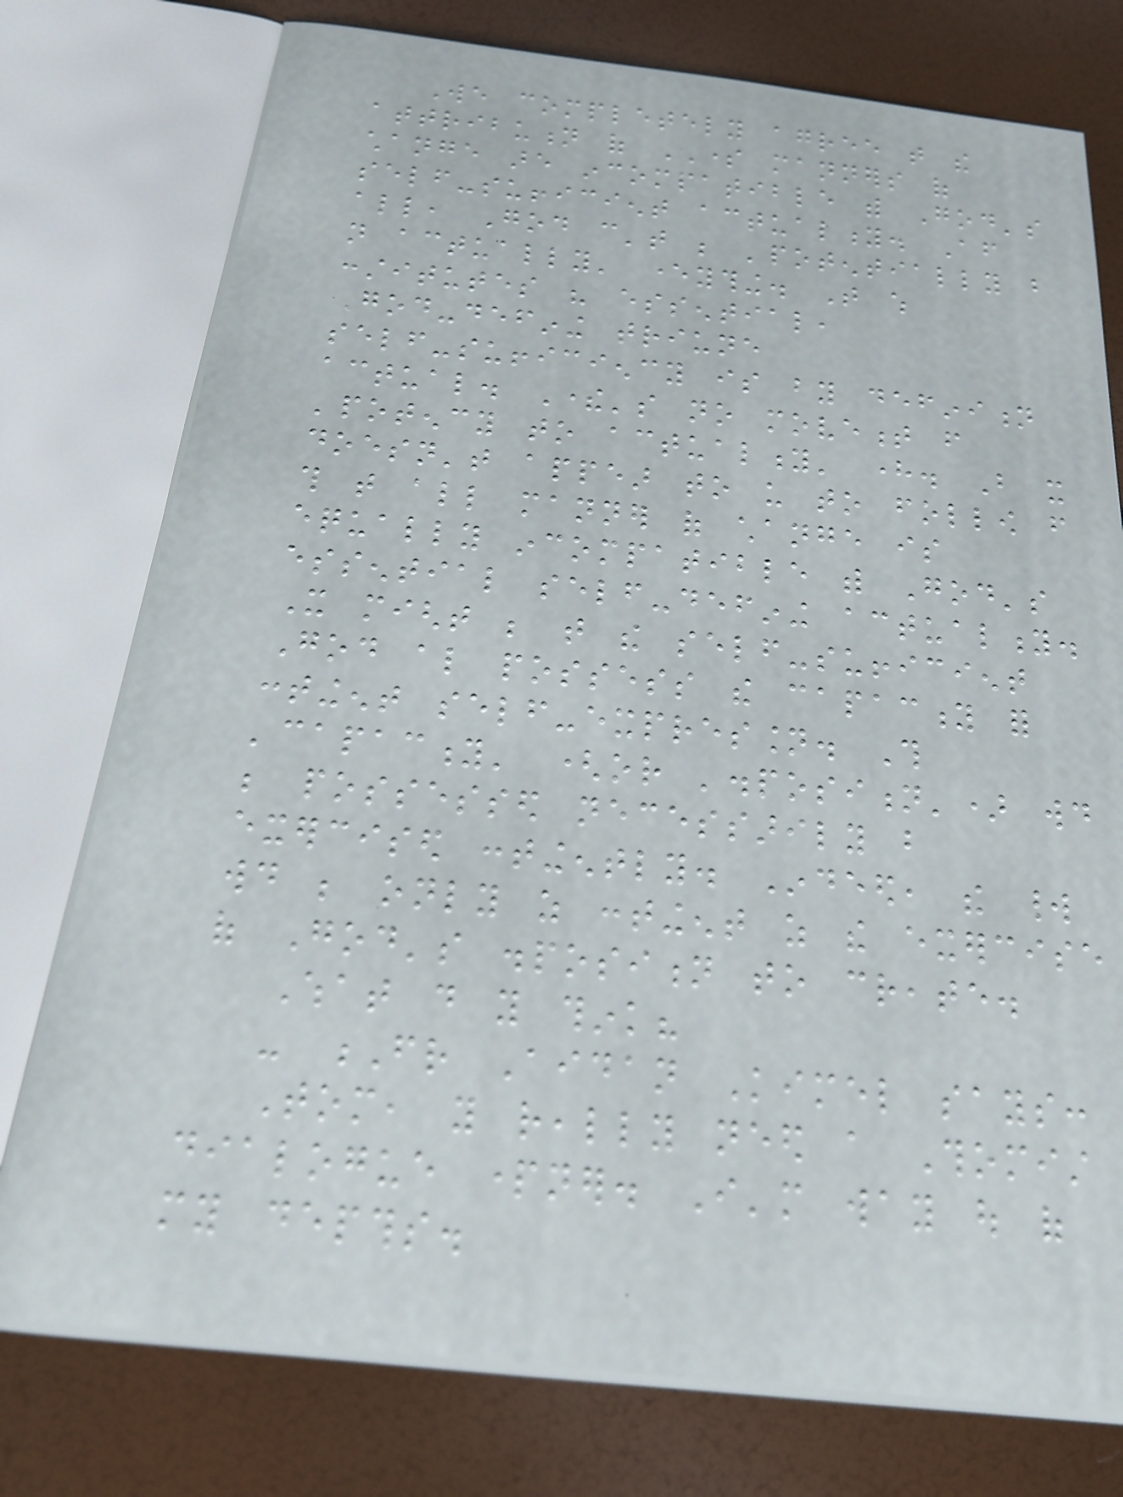We completely agree that the
attribution of SOME manners of
change are incompatible with God's
self-sufficient actuality. After
all, God can't be 'potentially but
not actually' everything. That which
constitutes his essential,
God-defining triune
self-sufficiency is by definition
actual. There's no movement from
'potency to actuality' here. But it
doesn't appear to us to follow from
this that all manner of change is
equally incompatible with God's
essential self-defining actuality.
It might be that the self-sufficient
God also possess the capacity for
contingent self-expression. This
'capacity' (or 'disposition') would
be possessed necessarily but
exercised contingently. Indeed, the world
would be only as contingent as the exercise
of God's disposition to create.
What do you think?
- Fr Aidan Kimel says:
Tom, you really need a Thomist
dialogue partner. I'm way out of
my depths.
